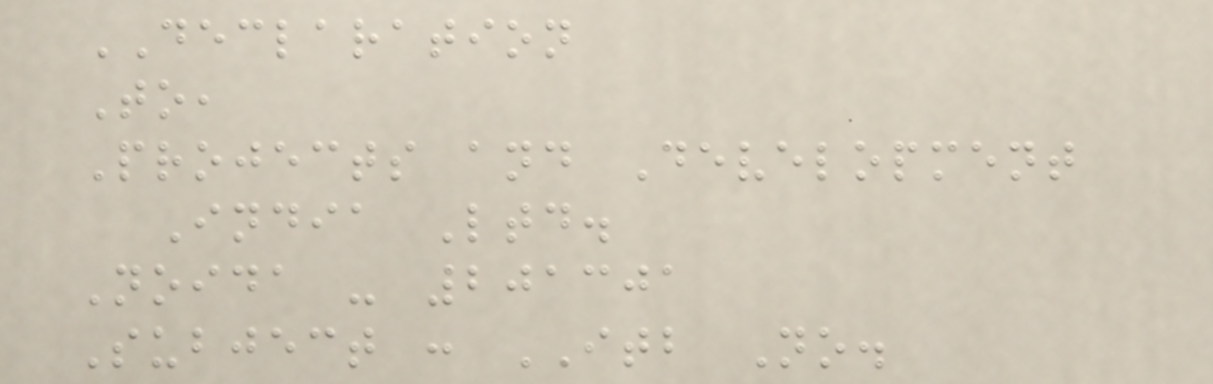DECLARATION
To,
Projects and Development
India Ltd.
Noida - 201301
Subject : ITB No.
